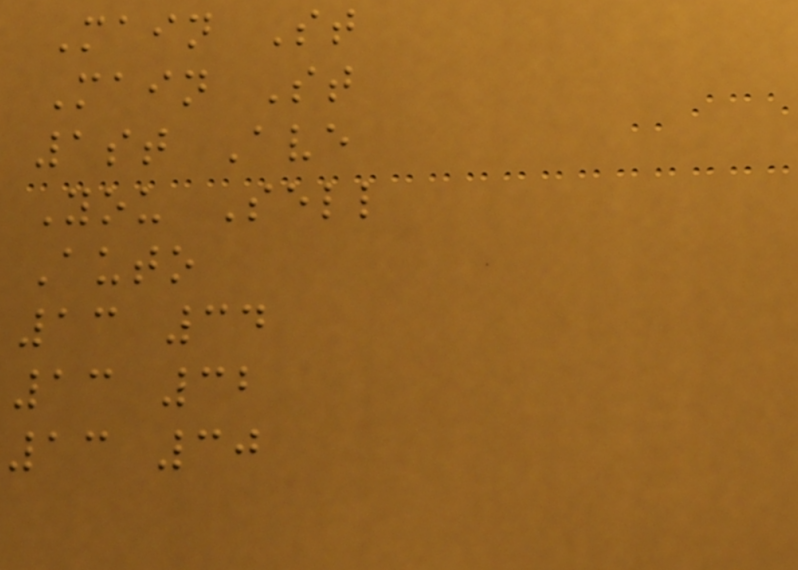Main St
Main St
1st Ave
You Sell
Auto
13 34
13 32
13 30
